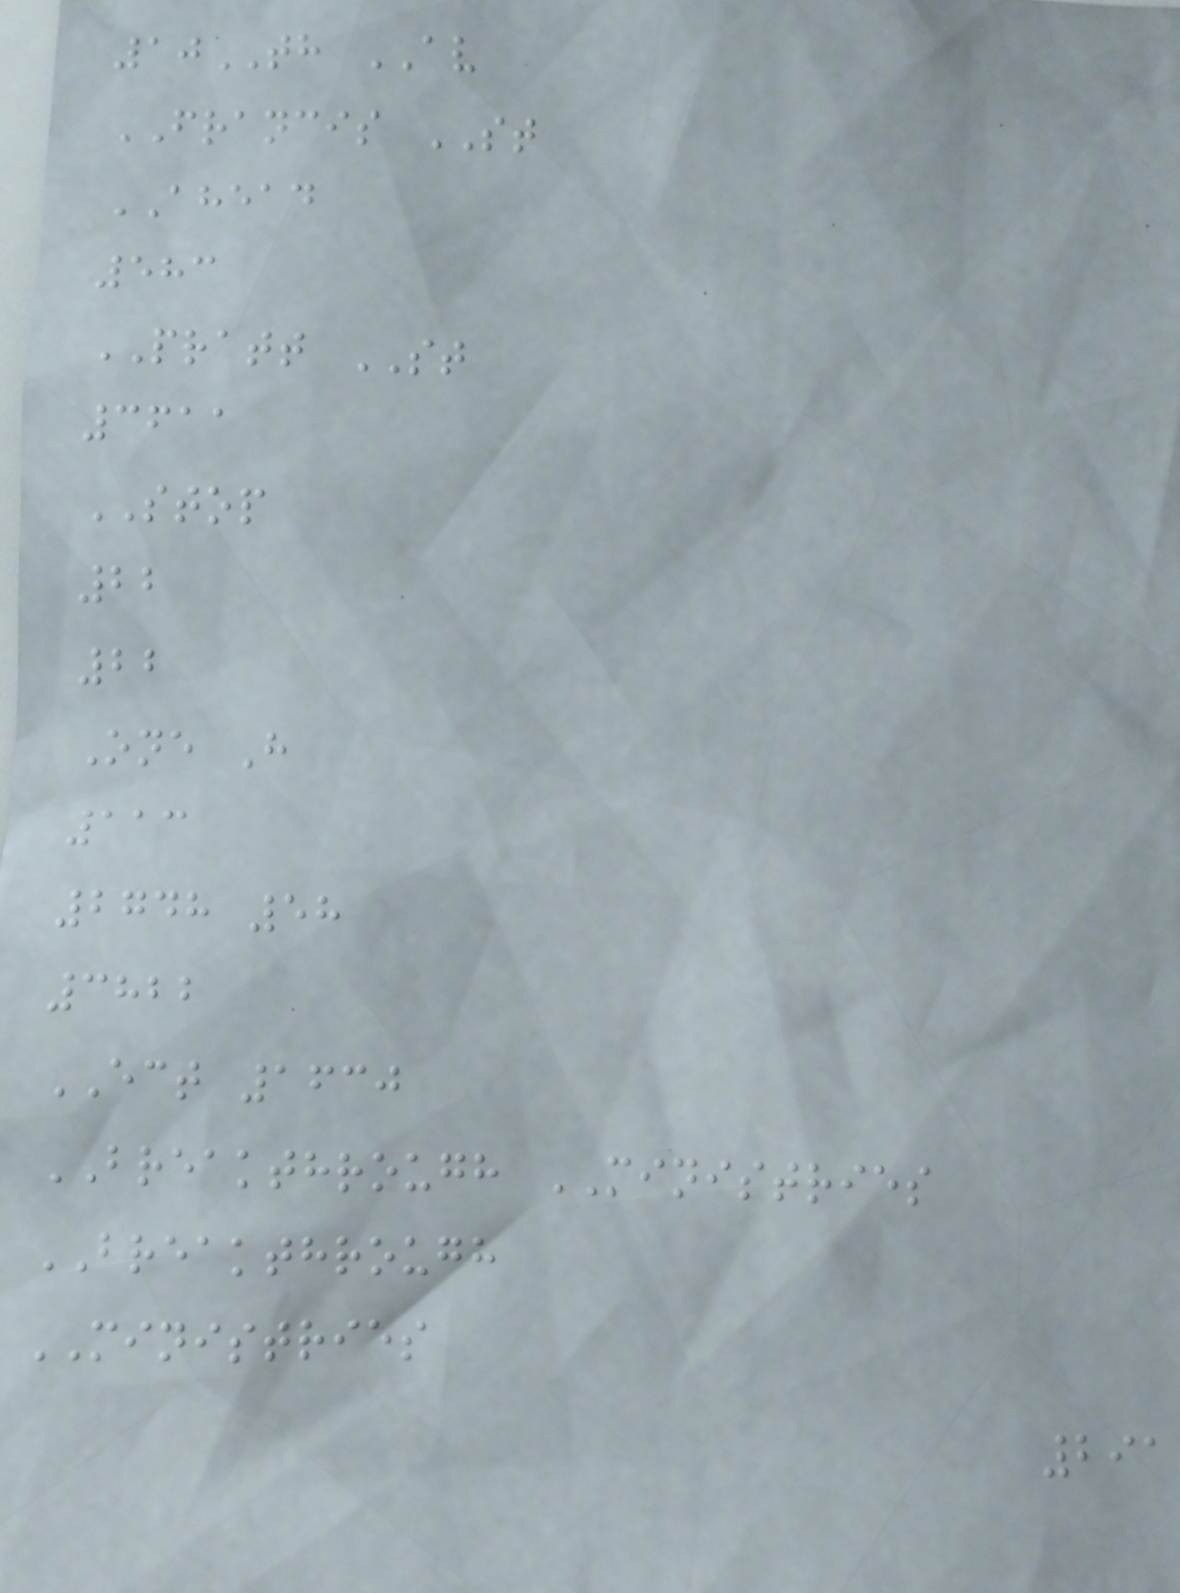10TH AV
FRANCIS ST
AHEAD
583
PRATT ST
3611
STOP
22
22
One H
113
2748 58
3822
ECT 1630
BREAKTHROUGH MINISTRIES
BREAKTHROUGH
MINISTRIES
291
